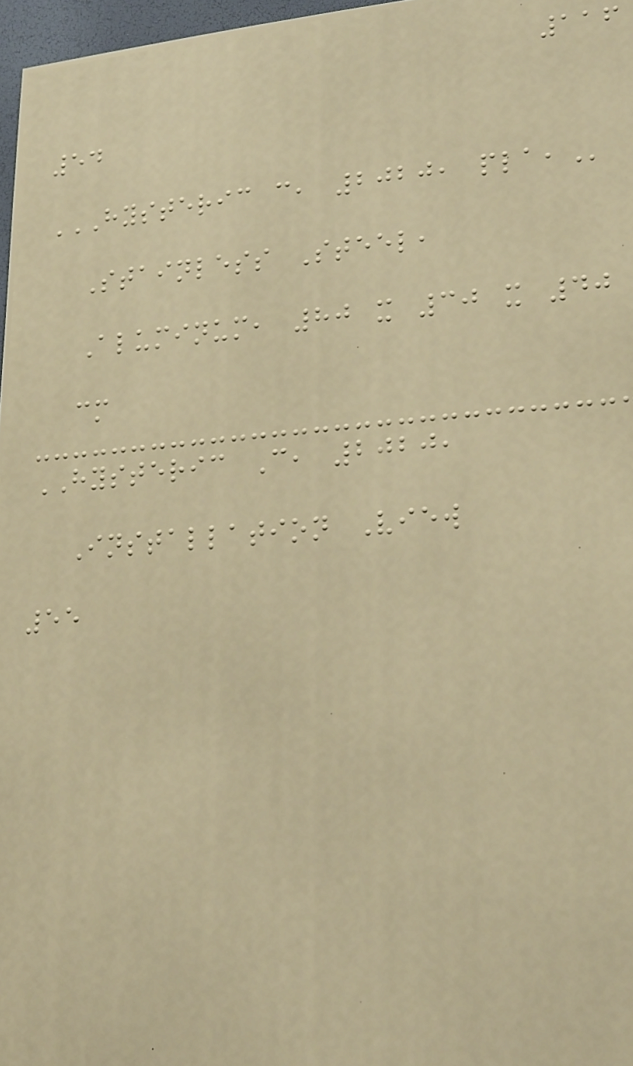116
54
HYSTERIC C, 2020, PLA,
Stainless Steel,
Aluminum, 80 x 30 x 40
cm
HYSTERIC C, 2020,
Installation View
55
